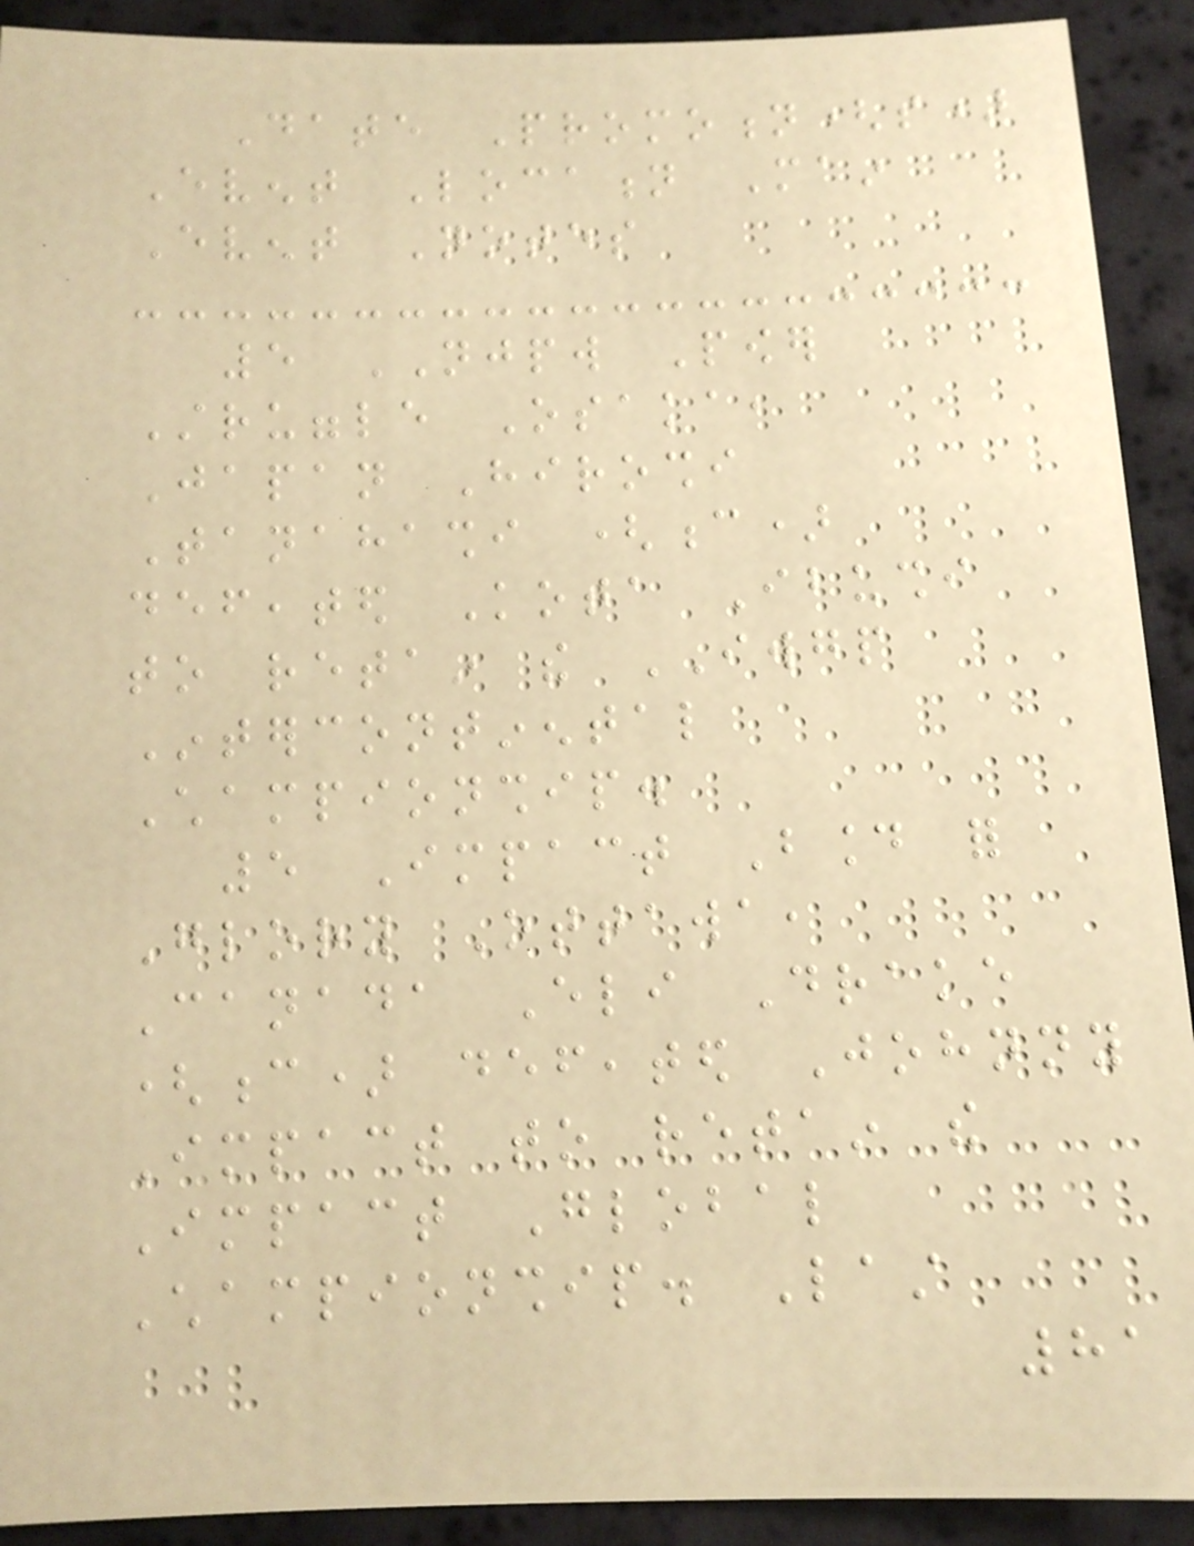Date Promotion(s)
Event Location Main
Event Notes
5 NJPW Power
Struggle Osaka,
Japan Hiroshi
Tanahashi (c)
defeated Kota Ibushi
to retain the IWGP
Intercontinental
Championship.
5 Impact Bound for
Glory Ottawa,
Canada Eli Drake
(c) defeated Johnny
Impact to retain the
Impact Global
Championship. Last
81
